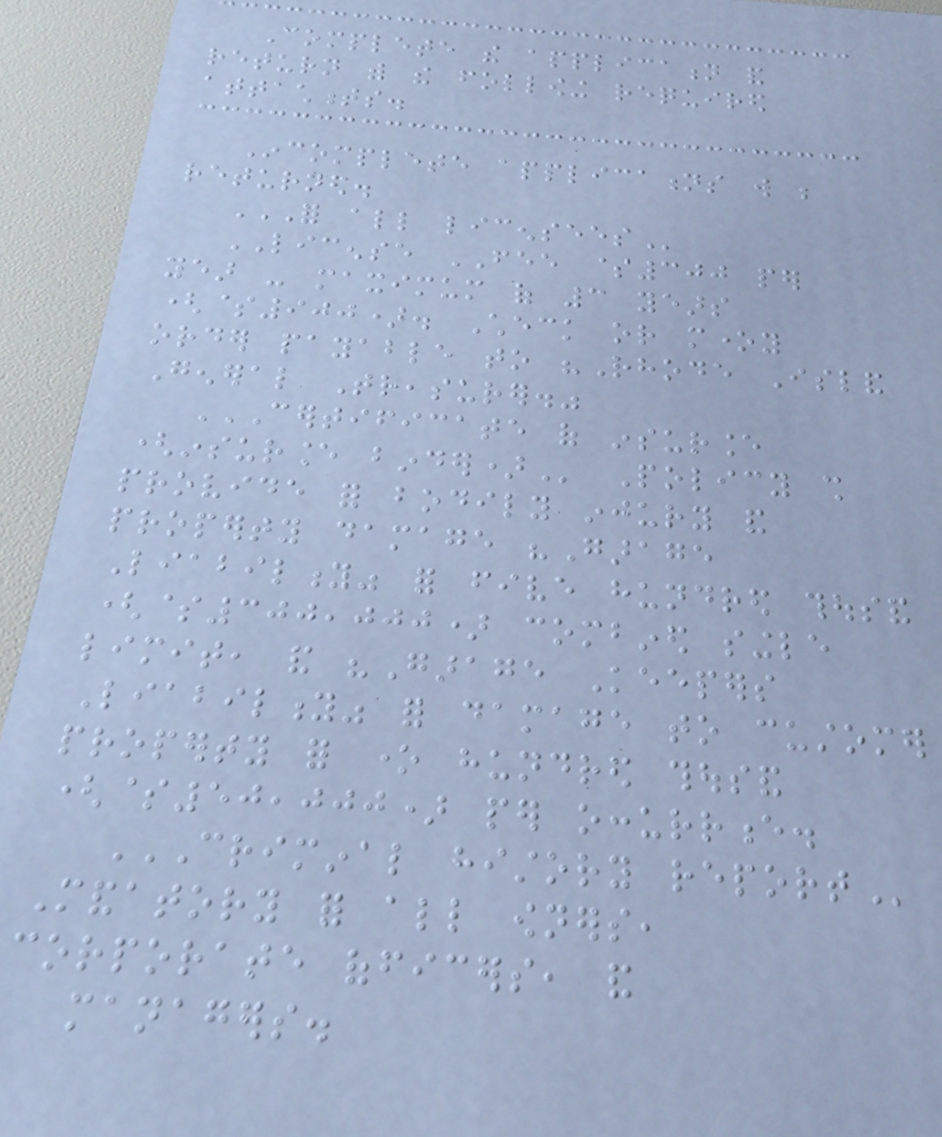Complete the application and
return with the following required
attachments.
Incomplete applications will be
returned.
FOR ALL LICENSEES
LICENSE FEE $300 per
year - maximum of 3 years
($900). Check or money
order payable to "Rhode Island
General Treasurer."
CERTIFICATE OF INSURANCE
(INSURANCE BINDER) Policy shall
provide for bodily injury and
property damage "Garage
Liability" for five hundred thousand
($300,000) combined single
limit, and "Garage Keepers
Liability" for damage to customer
property for one hundred thousand
($50,000) per occurrence.
CRIMINAL HISTORY REPORT
Mandatory for all owners,
corporate officers, and
managers.
